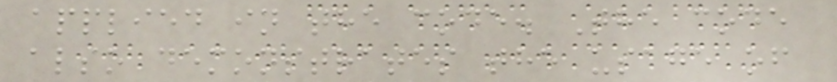applied in the code. The code
also demonstrates the usage of
